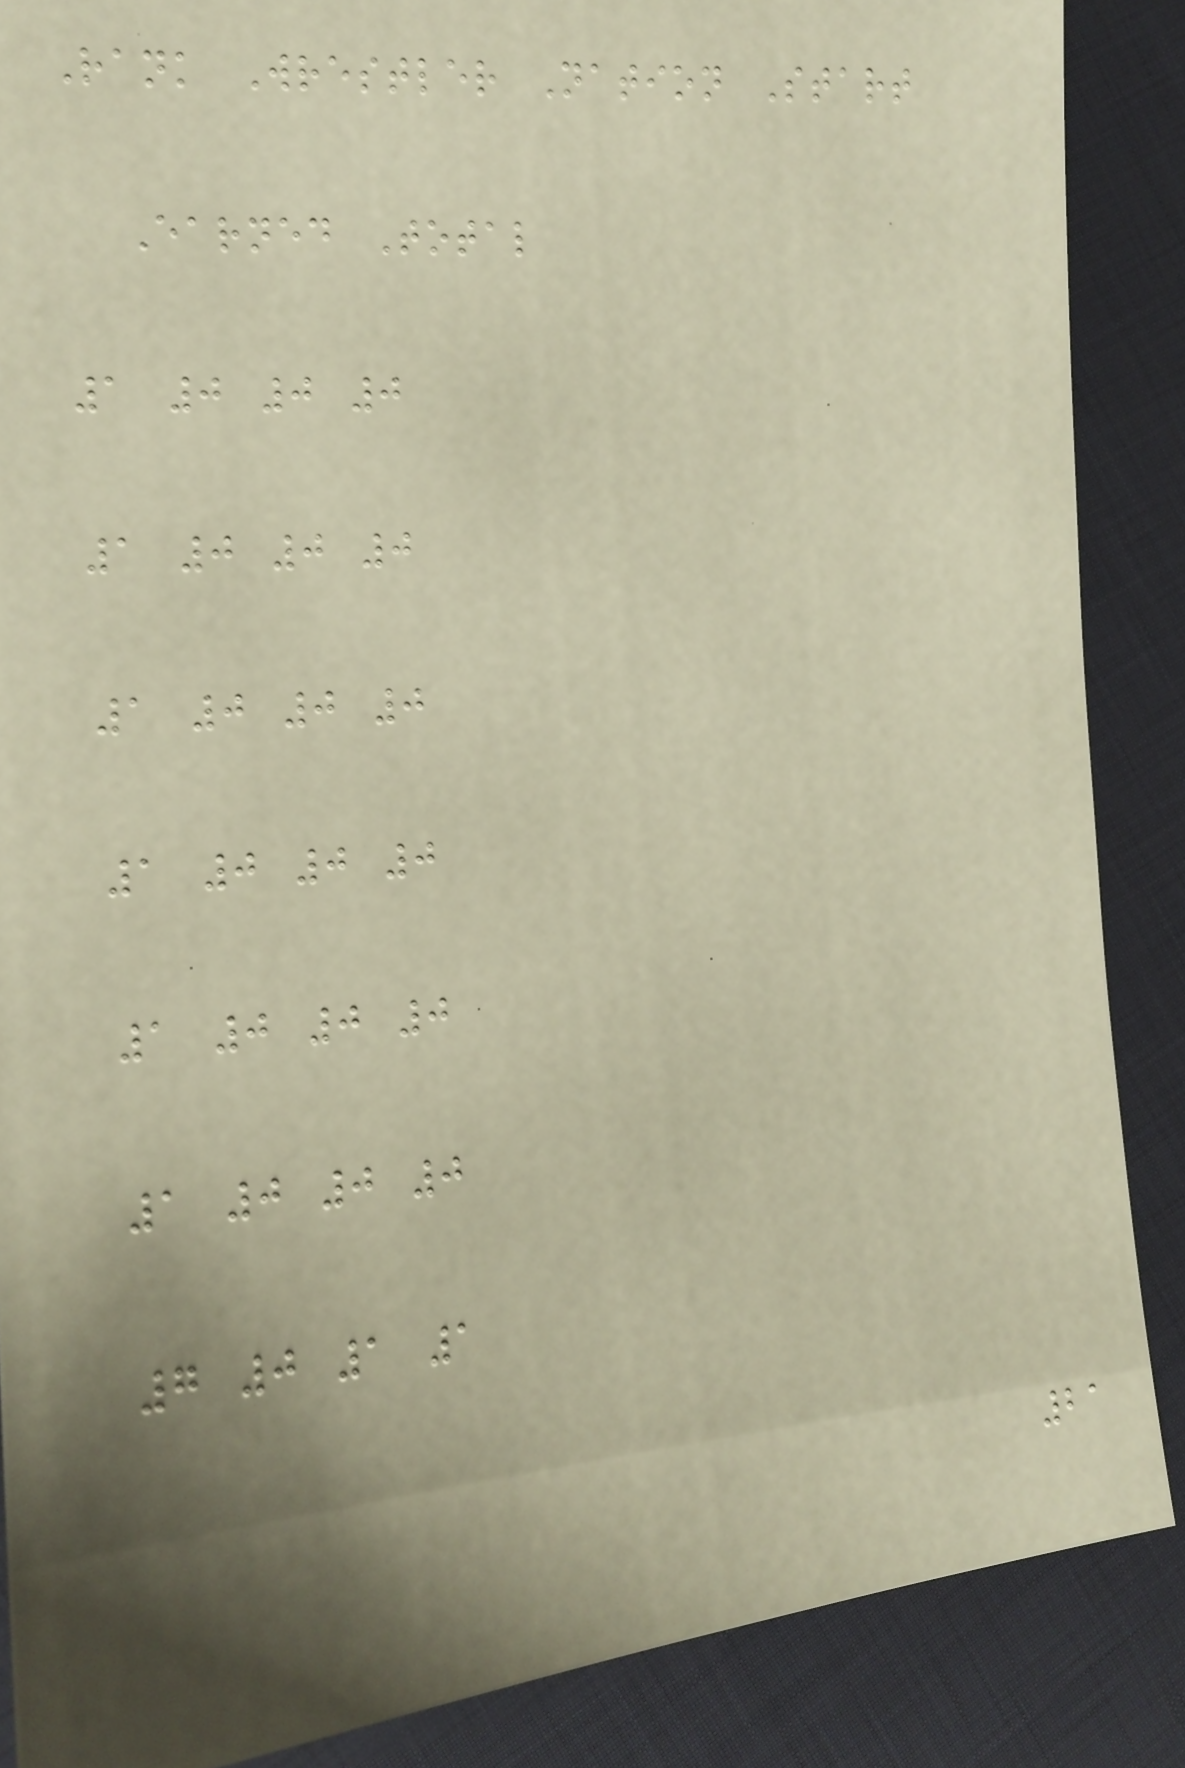Rank Wrestler Nation Start
Earned Total
1 0 0 0
1 0 0 0
1 0 0 0
1 0 0 0
1 0 0 0
1 0 0 0
7 0 1 1
21
